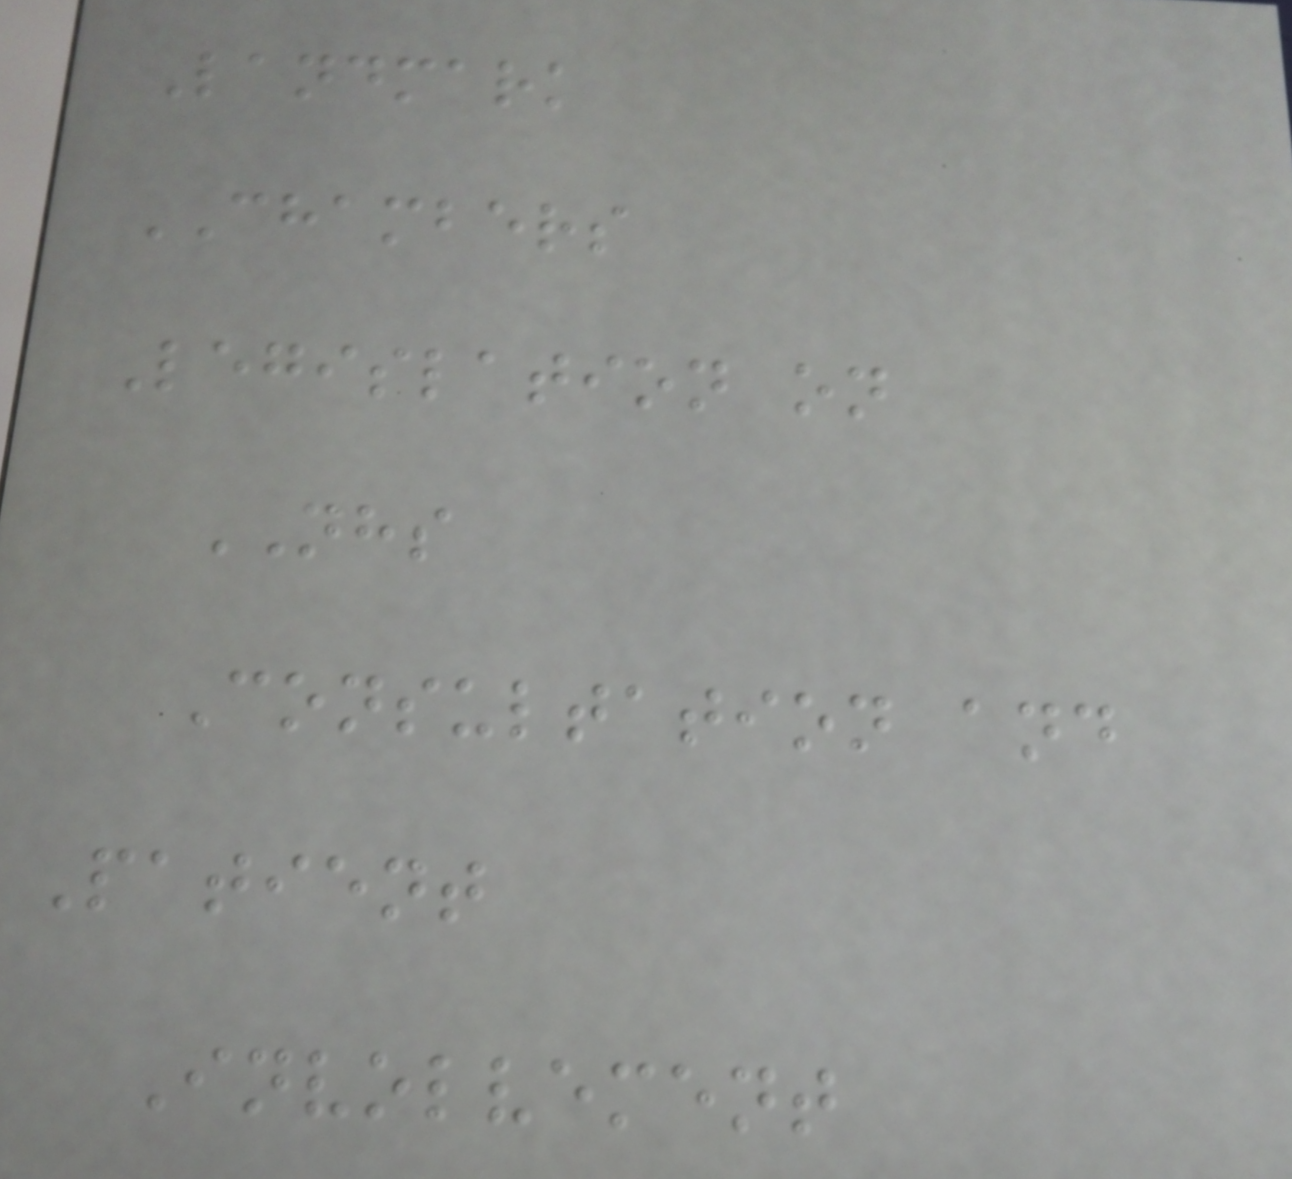Landmark
CHAMBERS
Legislation on
NHS
Consultation and
Patient
Involvement
